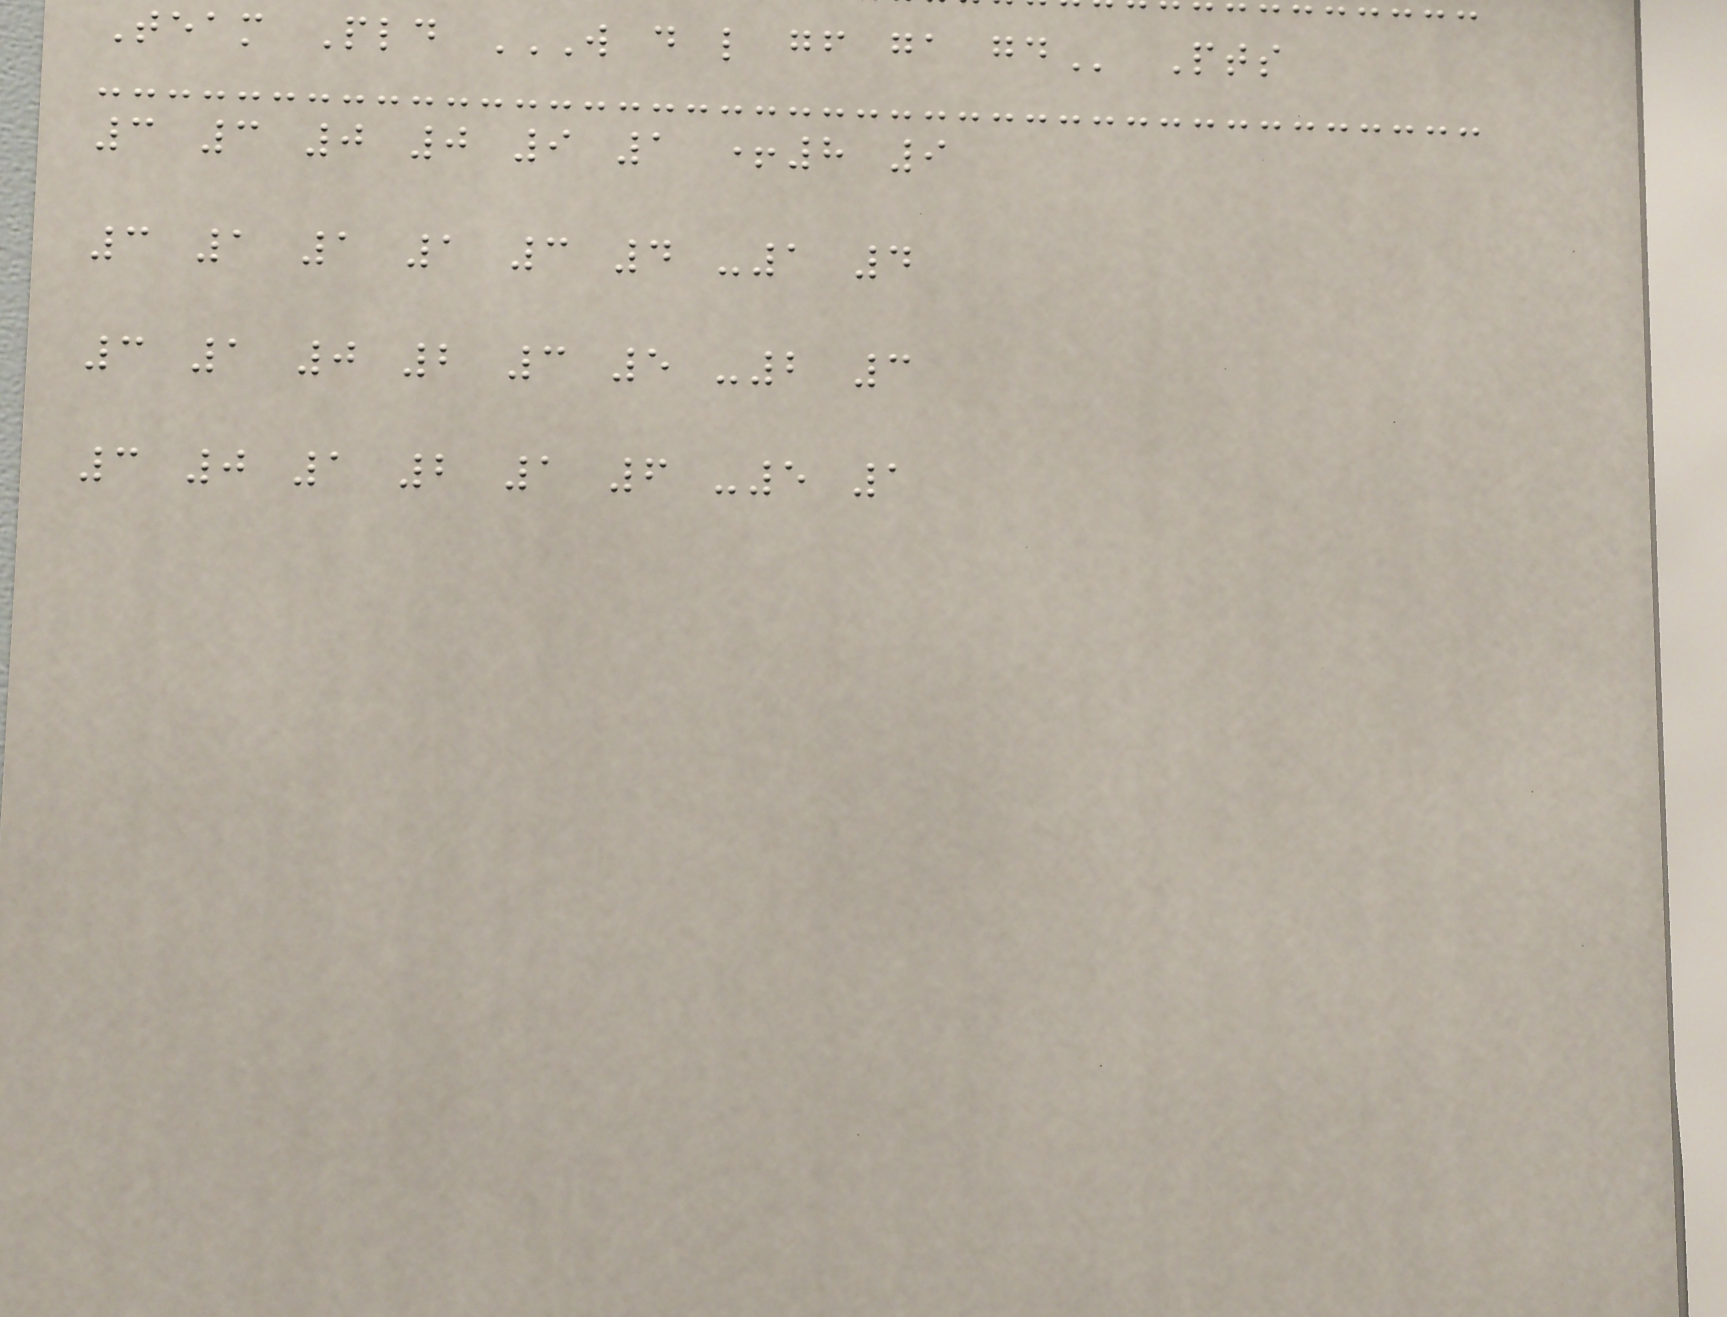Team Pld W D L GF GA GD Pts
3 3 0 0 9 1 +8 9
3 1 1 1 3 4 -1 4
3 1 0 2 3 5 -2 3
3 0 1 2 1 6 -5 1
